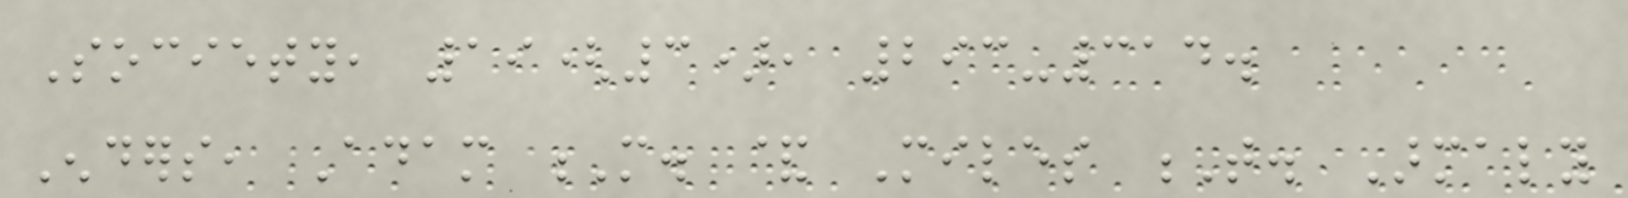Society, 19(3), 293-314.
Enders, Adam M. & Miles T. Armaly
